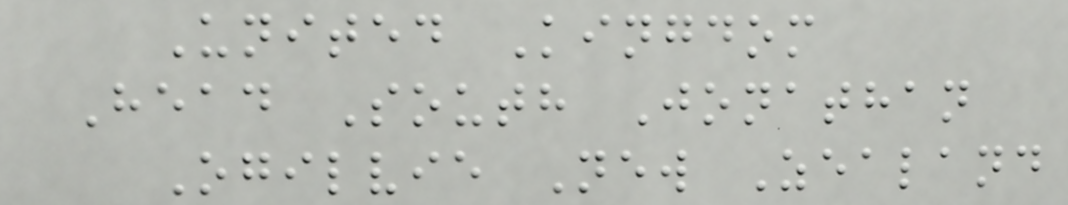United Kingdom
Head South Jonathan
Ogilvie New Zealand
